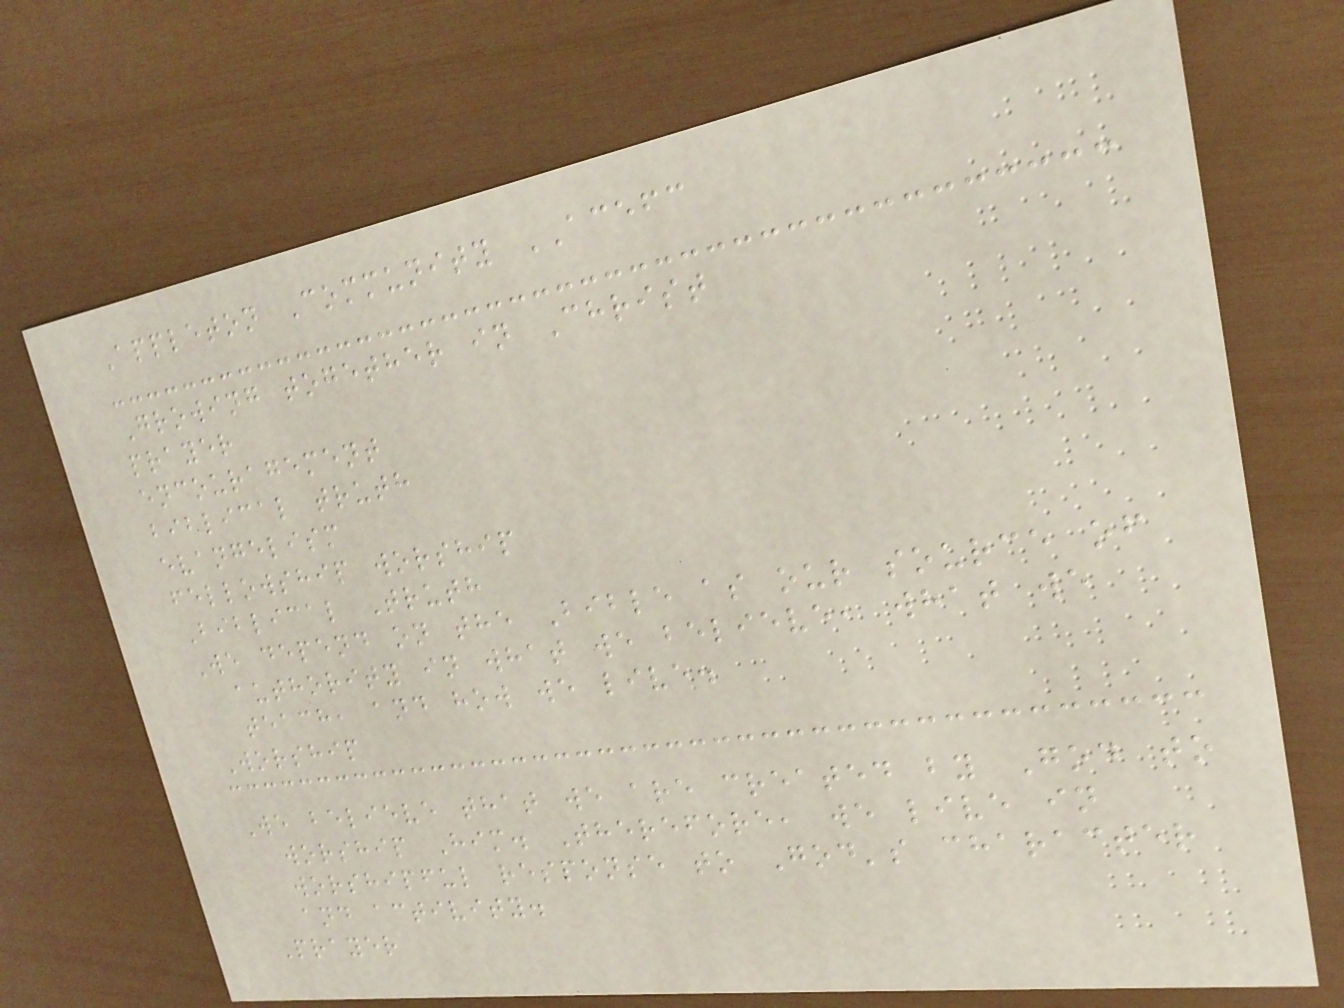Appleton Community ACEFC
Growing together in Christ
prayer
encouragement
biblical truth
evangelism
fellowship worship
Biblical Truth
We depend on the Bible as our source of
authority in what we believe, what we
teach, and how we live.
Worship
We believe that we are created by God to
worship Him. Therefore, we live in
worshipful response to God's character
and activity.
Prayer
